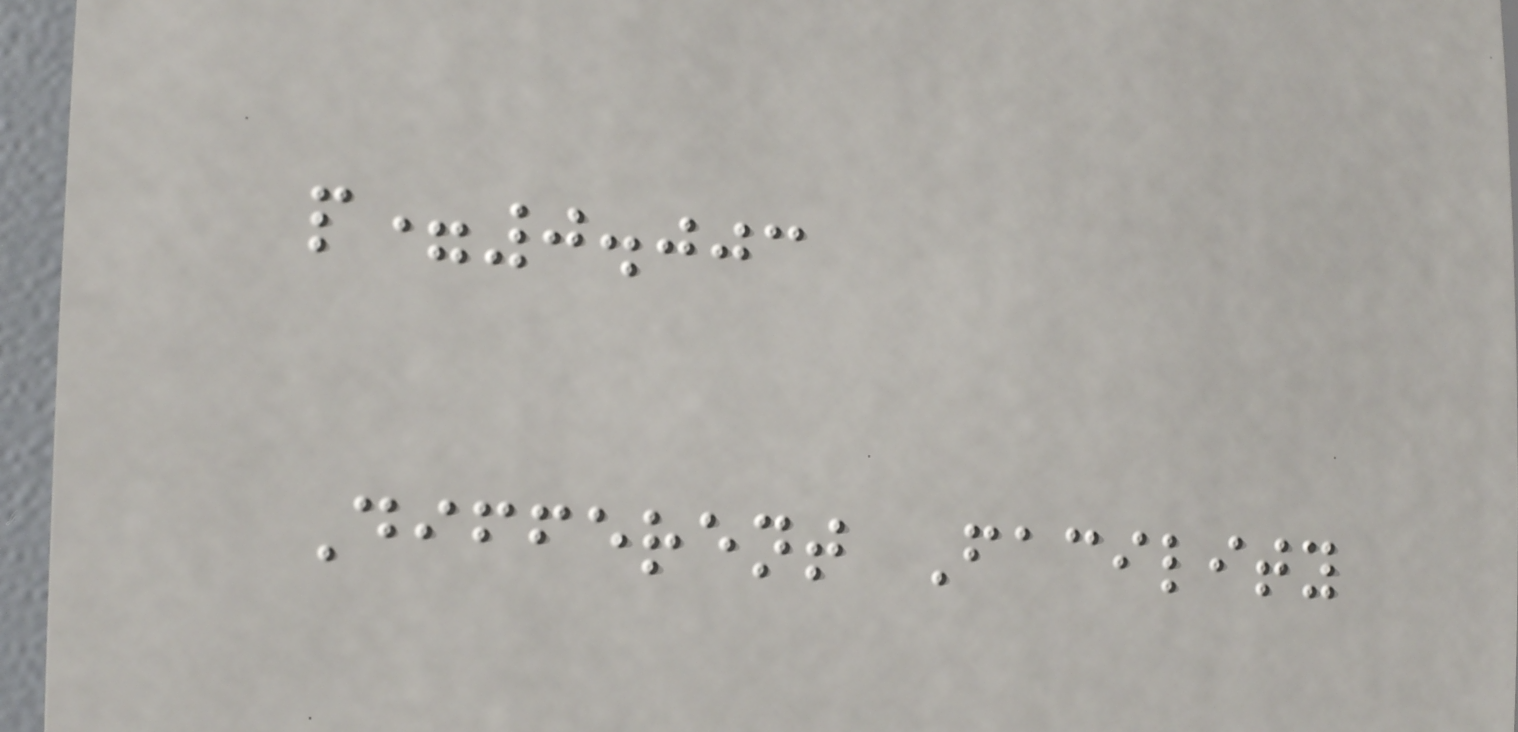p=0.003
Different Facility
